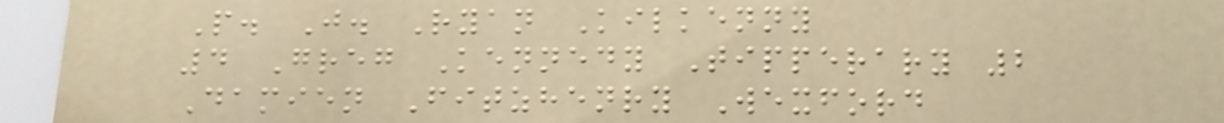P. J. Ryan Kilkenny
4 Greg Kennedy Tipperary 2
Damien Fitzhenry Wexford
